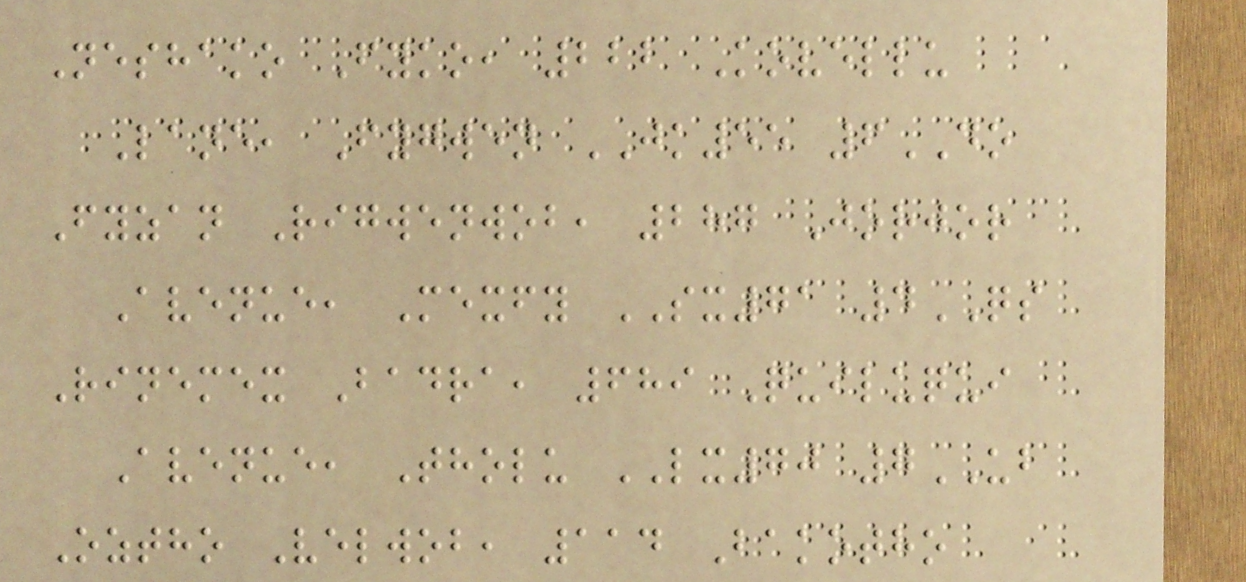Neshako Fyko, 222 Kovellu
Lane, Fygwen JK55 6DO
Fyzan Rigwenwob, 287 Jorjor
Avenue, Mexfy SX71 4QS
Rinemex Badra, 689 Quiluqui
Avenue, Tholu LX70 7UB
Oztho Velwob, 114 Bakotho
